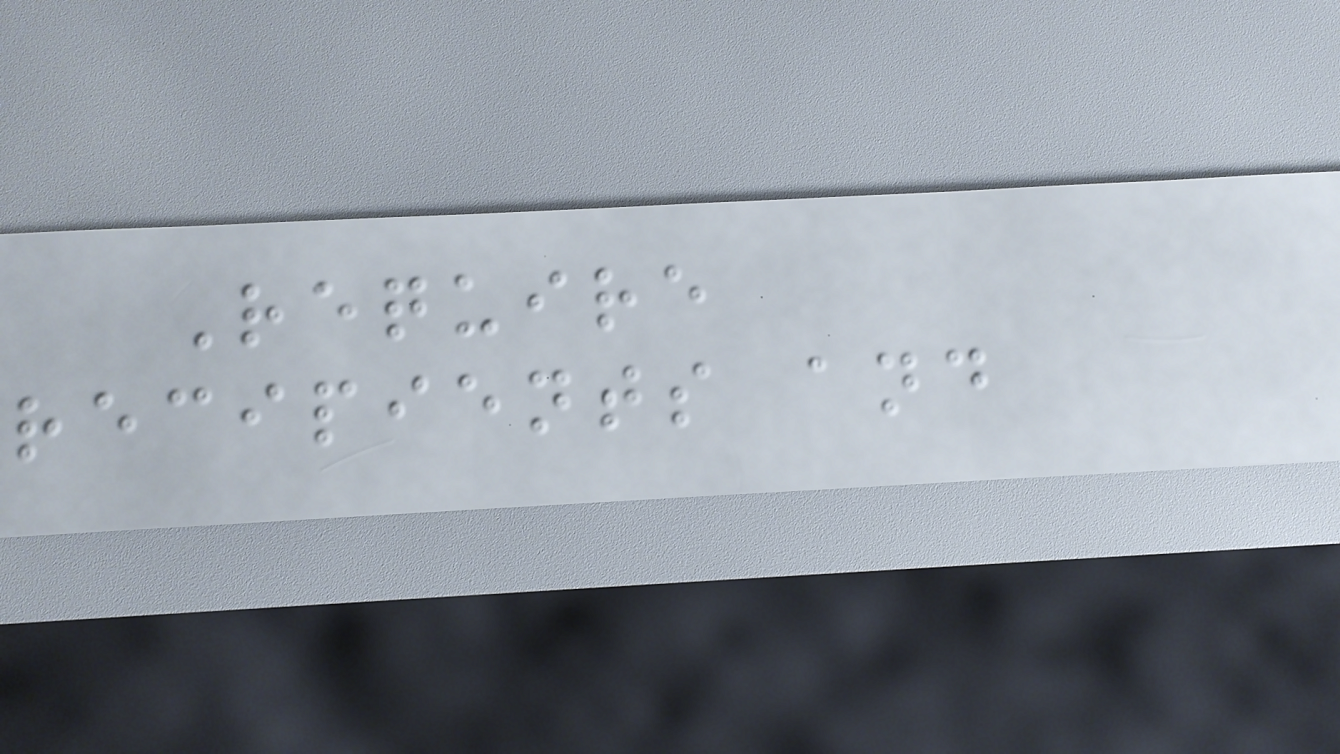Require
recipients and
